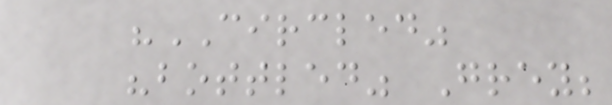"CIRCLED"
"bottled" Grey;
